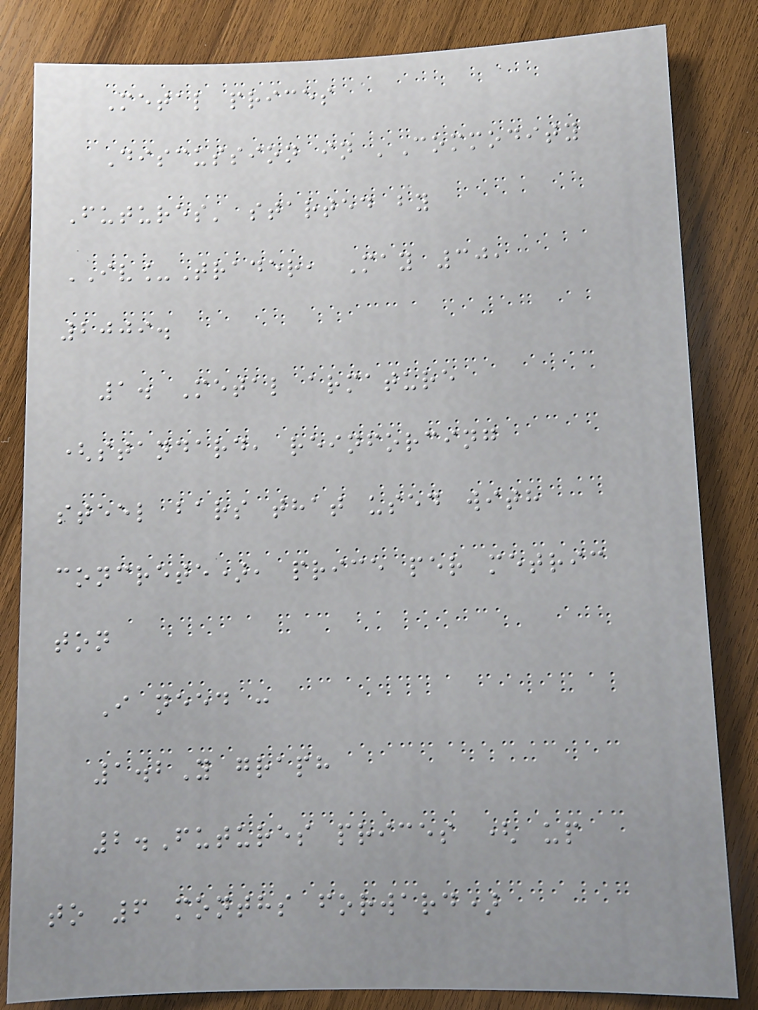Metal prices
Discussion in 'Commodity
Futures' started by
IV_Trader, May 30,
2009.
1. Metal armature
(standard, reinforcing
steel bars that used with
concrete), price per metric
ton
I need :
1.2Y graph
2.Futures prices ( up
to 6 months forward)
